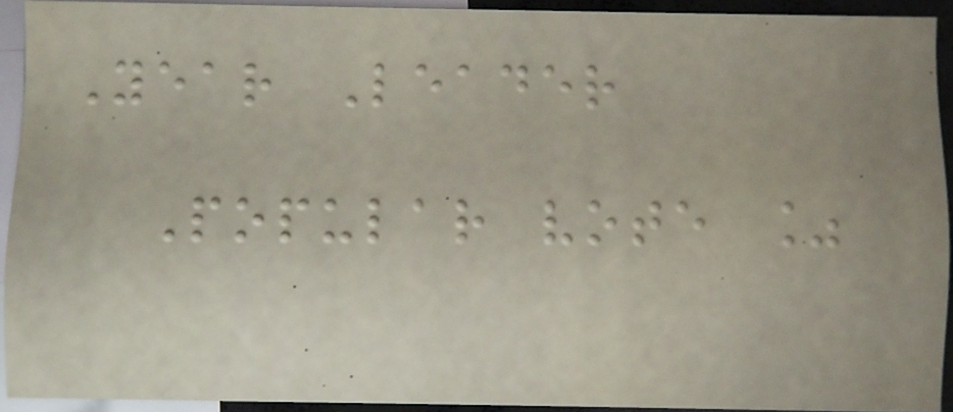Year Leader
Popular vote %
